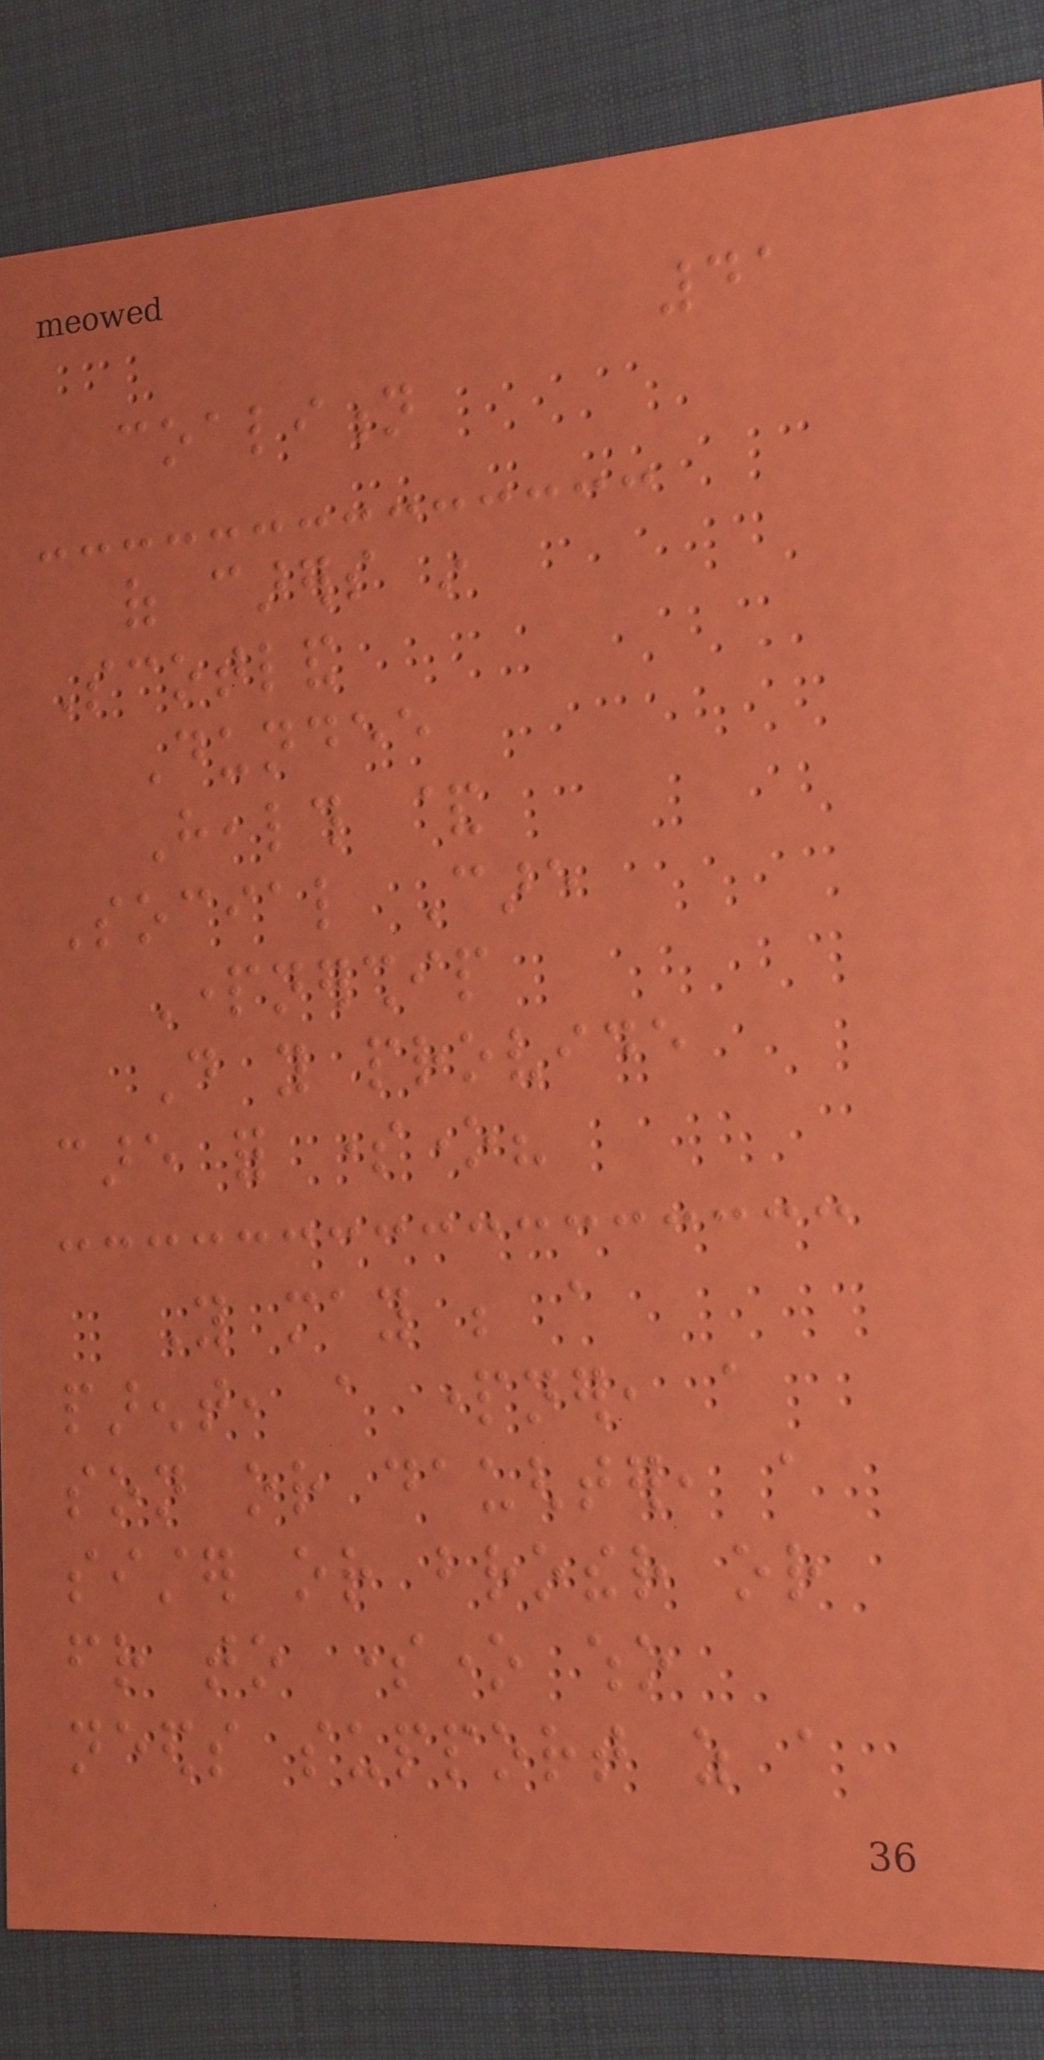41
coalition
of carers in
Scotland
Dundee
Health &
Social Care
Partnership
Do you provide
care for someone?
You may be a
parent, a partner, a
son or daughter, a
sister or brother or
friend to someone who
needs support as a
